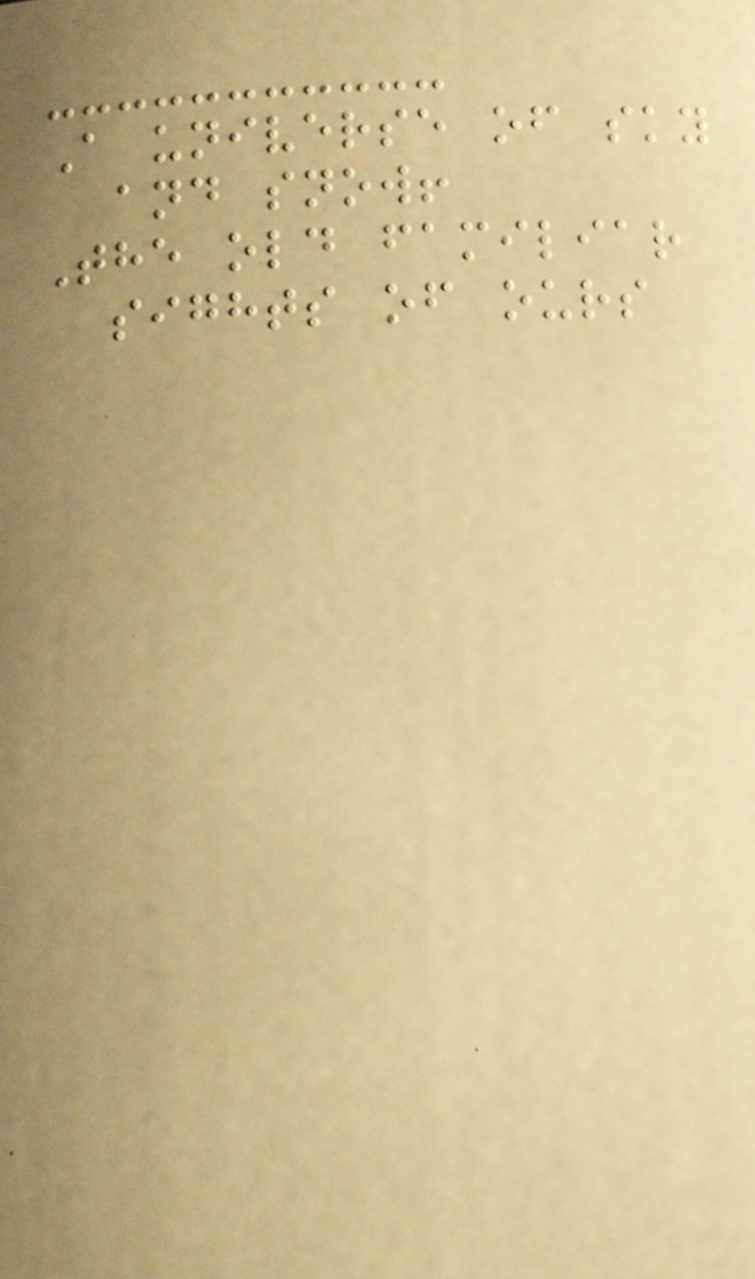A universe of sky
and snow!
The old familiar
sights of ours
